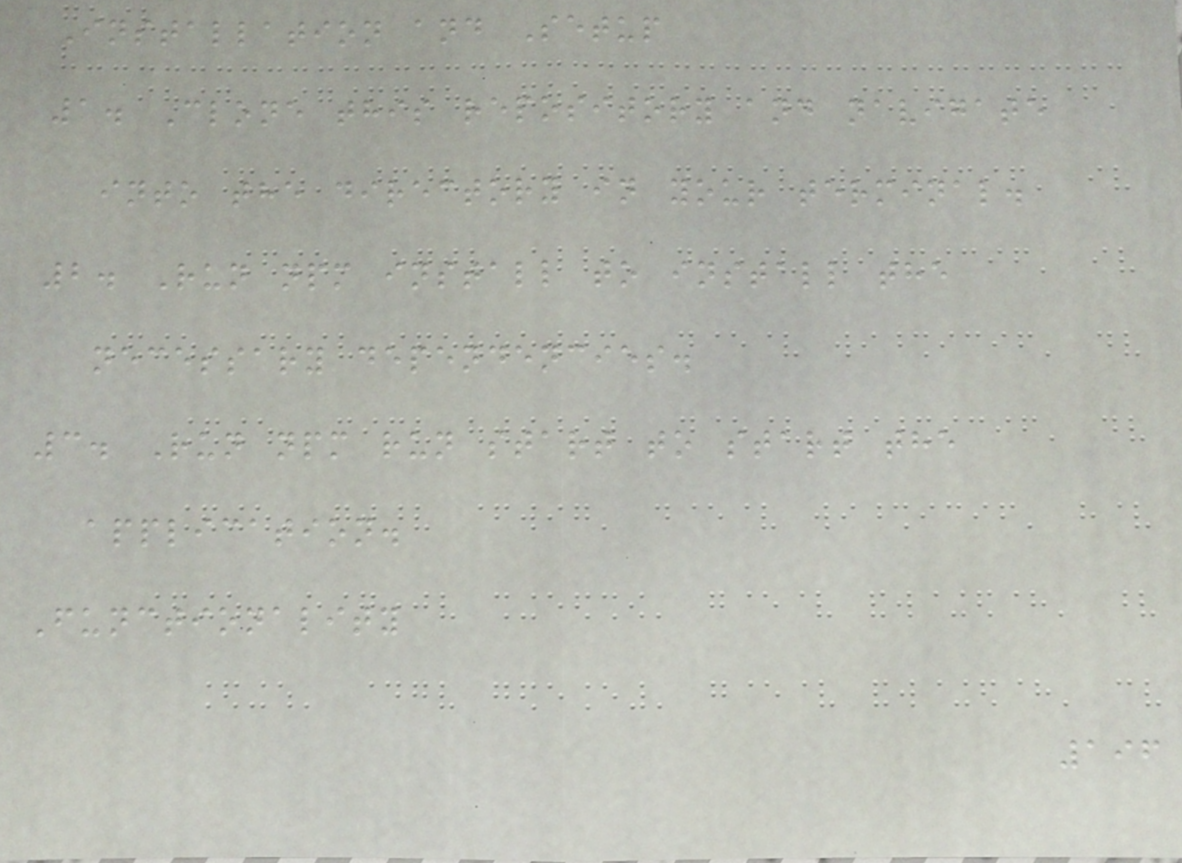Installation and Setup
1. Clone this repository and navigate
into the directory in your terminal.
2. Run npm install to install the
necessary dependencies.
3. Run npm run start to start the
application.
Functionality
196
